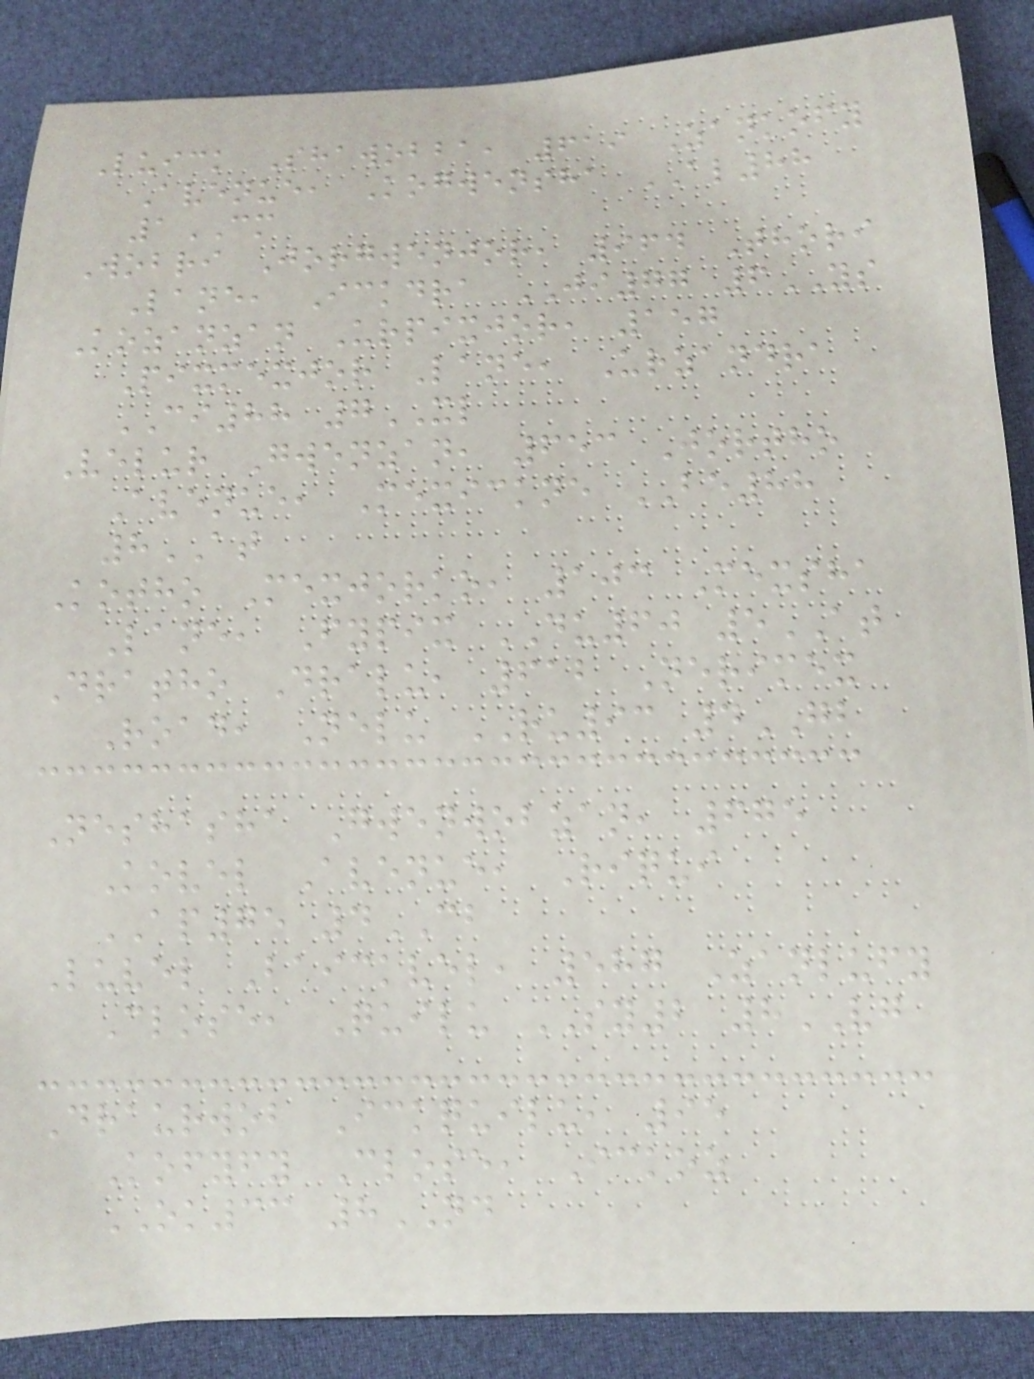Luick Shawobba, 619 Zankofy
Avenue, Kogwensha AL88
1CM
Wobri Jorgwenjor, 964 Thori
Lane, Ickdra JI77 6YS
Kozanzan Urpixjor, 157
Pixmexjor Lane, Urzandra
CI88 7XL
Velur Gwenzan, 653 Jortho
Avenue, Mexickne BE88
8AT
Kotho Mexjorko, 103 Mexsha
Lane, Fypix DU60 5AT
Dratho Dralu, 612 Nerimex
Road, Nelu RU93 4GB
Neshasha Gwenwobzan, 675
Kovel Avenue, Riqui
AP75 4CB
Luvel Baickvel, 587 Zanlufy
Close, Quilu SY2 8VG
Draurwob Ickquilu, 95
Kofyfy Close, Ickoz
OK33 8ND
